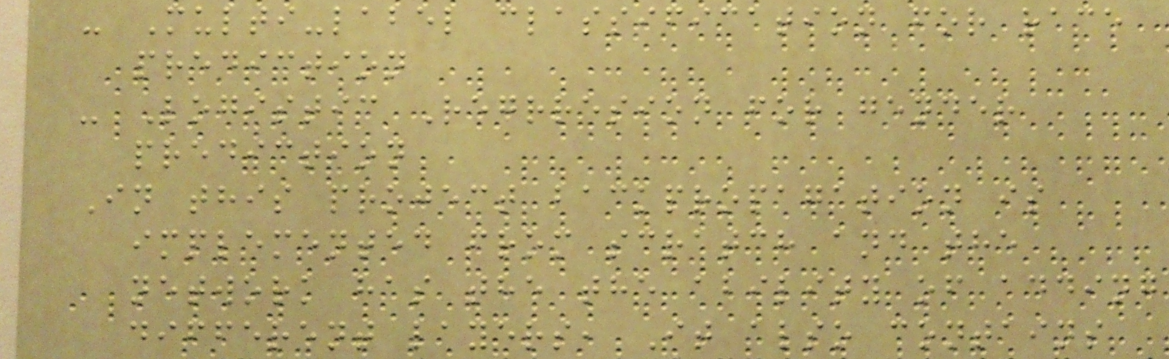- Multi-label classification for race
prediction
- Logistic Regrresion for gender
prediction
In this project backpropagation is
implemented from scratch and the
network has the the ability of adding
different layers, It also contains
